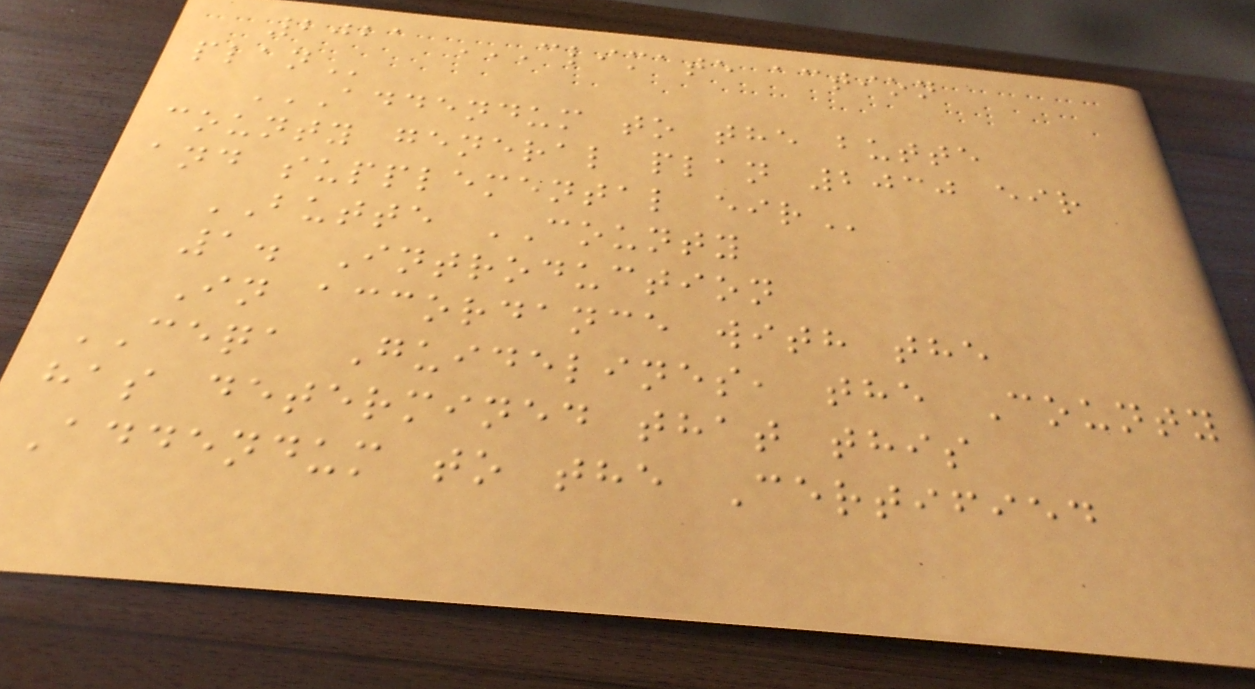2021 CLIMATE ACTION
PLAN
ADDENDUM TO THE BUTTE
COUNTY GENERAL PLAN 2030 EIR
AND SUPPLEMENTAL EIR
BUTTE COUNTY
1. Introduction
In accordance with the
CEQA Guidelines, the County
has determined that this
Addendum to the Certified
